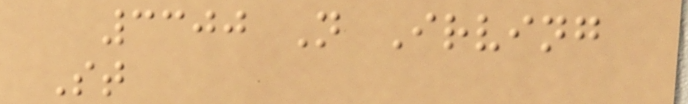3300 N Irving
St
